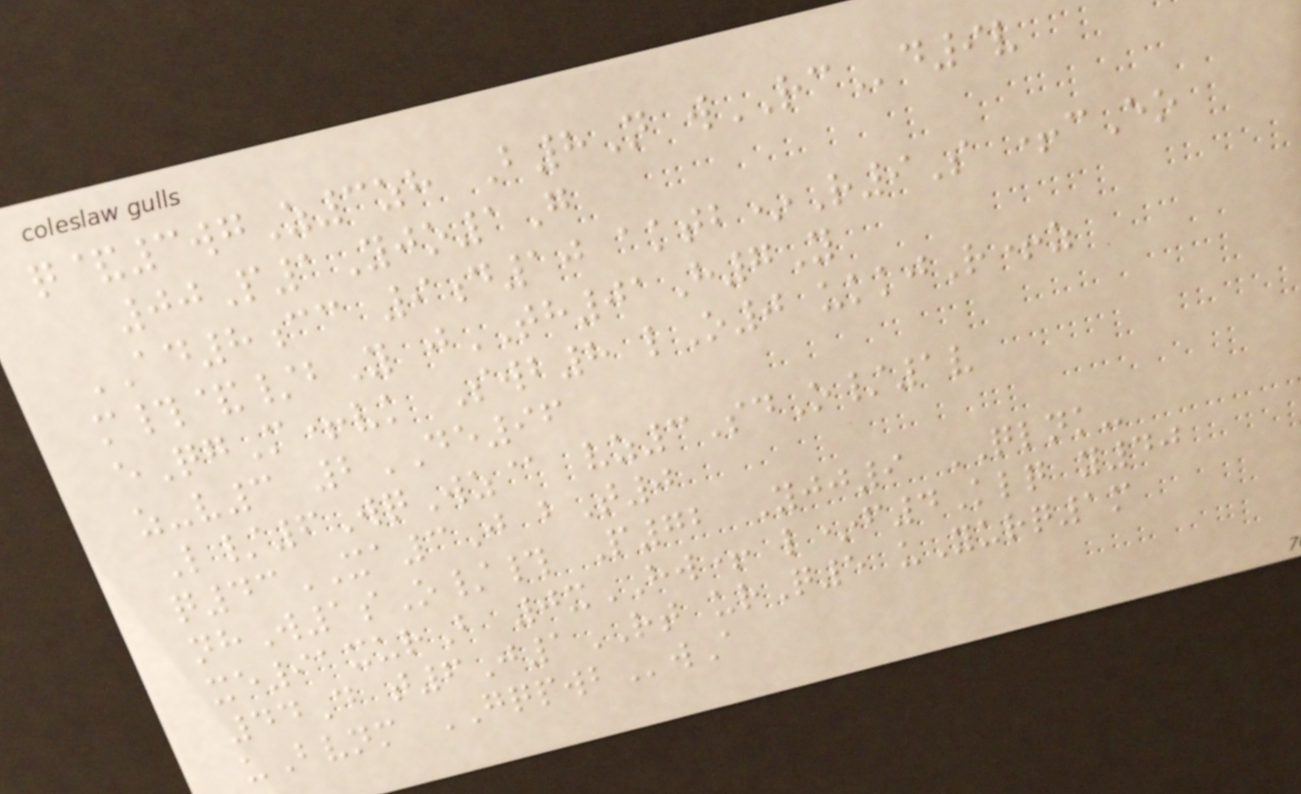q&3wgZ3zh B8N wRCd9v
00P1Yjo1G
AD8cc 9d10 aktb*R9S +cEo
m#&/bY jTH01H7Y
eQgM+vk Swb8 lO0 ukkjR+z
z-v3 2DE96
L/6WqWz@ vz3SdO/1v
q43XA3J bT0
nhW1sO/# P72 Yjj9 QLNK-
xe91xurB 0xHW+ l*f4Klq y40
44D t6J1RT urQ5 uYurq1m
uBvnm GQPWBwA
